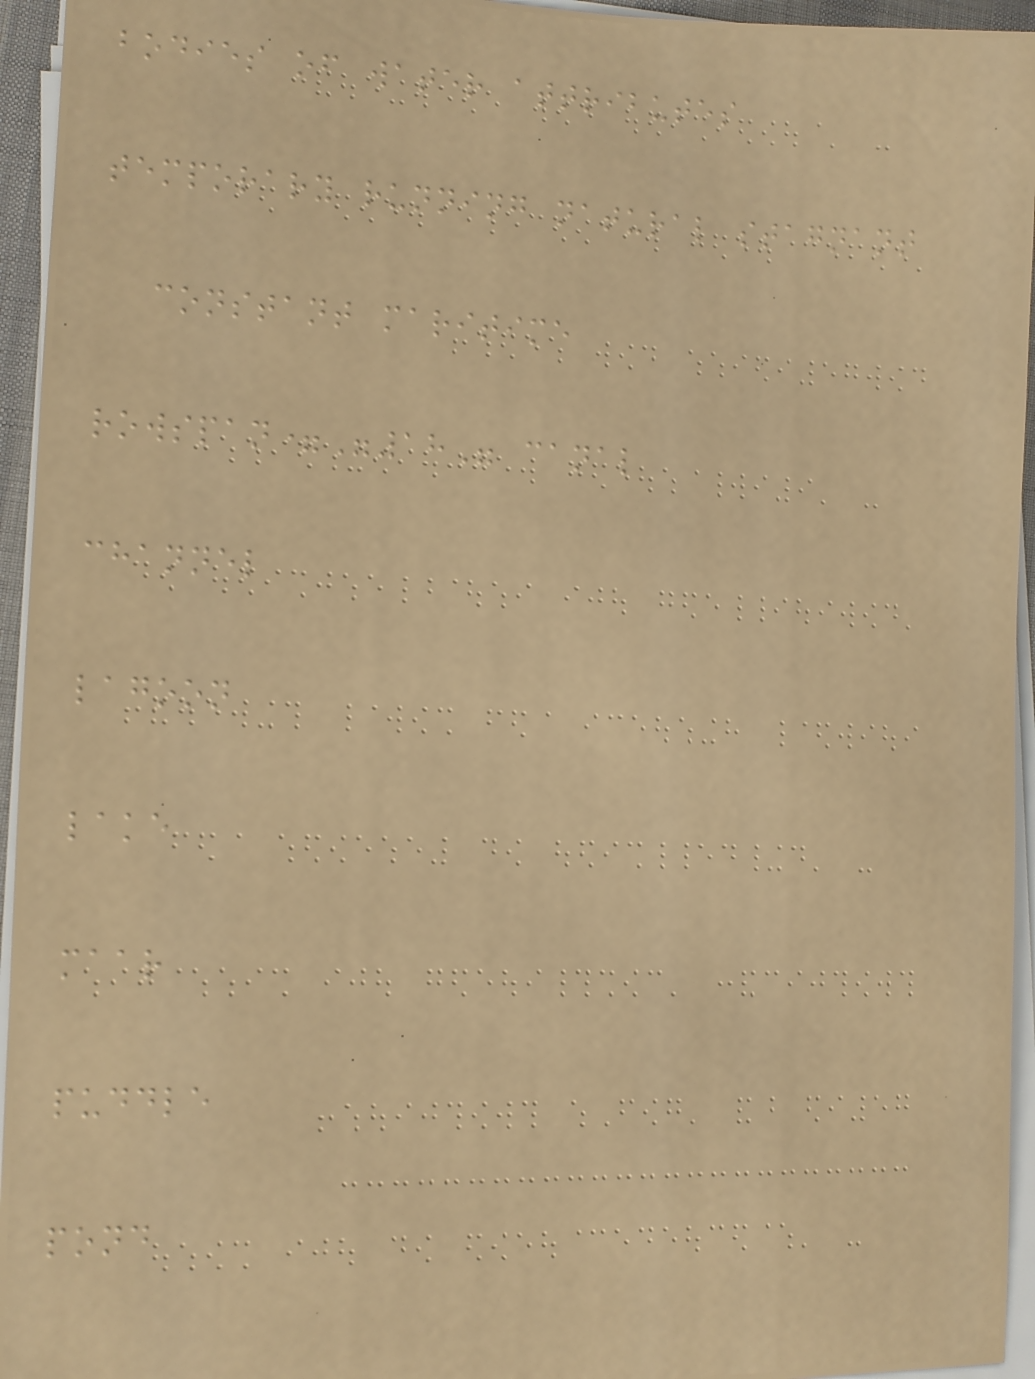bodies of water attributes
temporary running natural stagnant
constant maritime
rowspan="18" canal
channel
lagoon
lake
maar
puddle
pond
